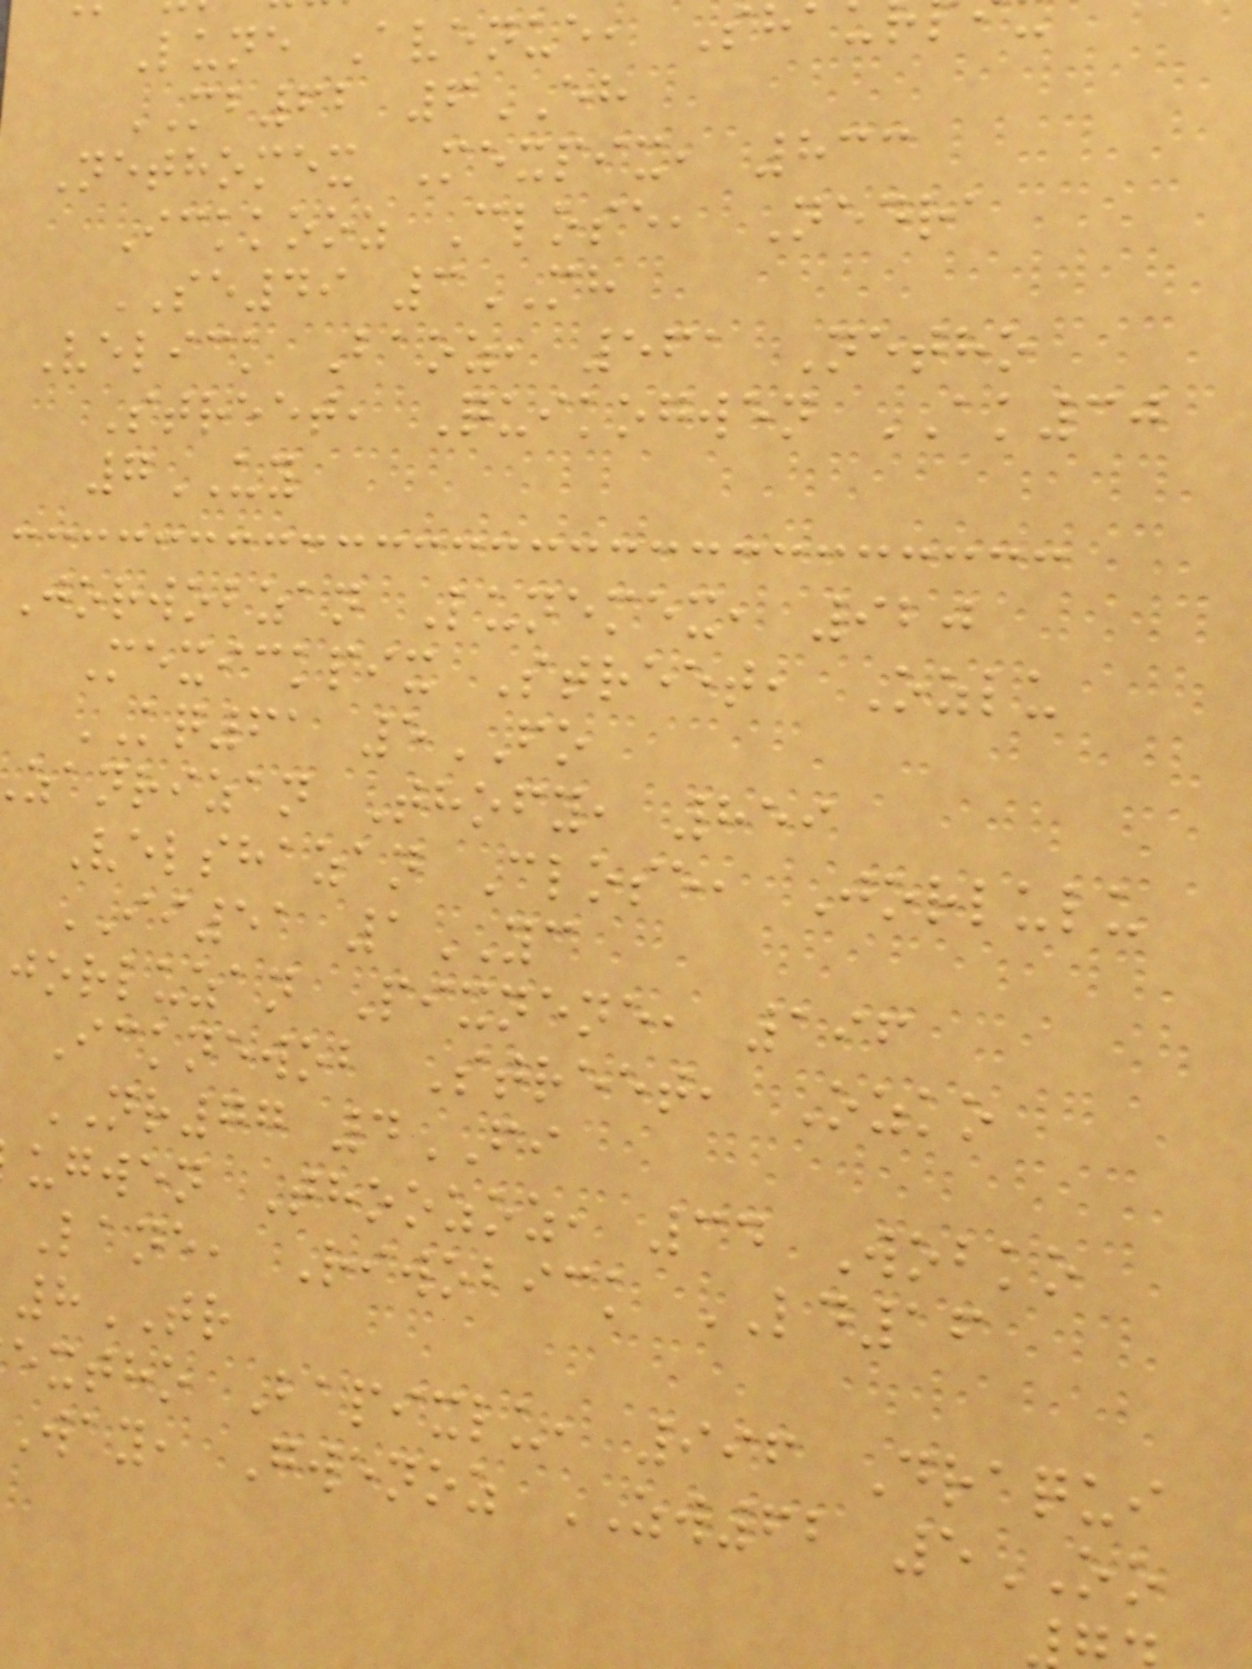Lune Avenue, Sh
MB62 6EH
Nethomex Mexpix, 833
Ickkooz Close, Nedra
SE49 3MH
Velick Baoz, 561 Netho
Street, Quikogwen AK30
7UY
Jorwobzan Lunemex, 920
Mexickpix Street, Ozlu
KQ61 5FO
zanrizan Thofy, 859
Velshazan Close, Jorlulu
II51 1YC
jorluzan Pixnene, 196
Icknewob Street, Ozko
NR77 4FI
ugwen Thoozoz, 34 Wobko
Lane, Riwobick LD16
8TR
extho Bapixlu, 996 Draqui
Way, Gwenoz ZW62 5OO
